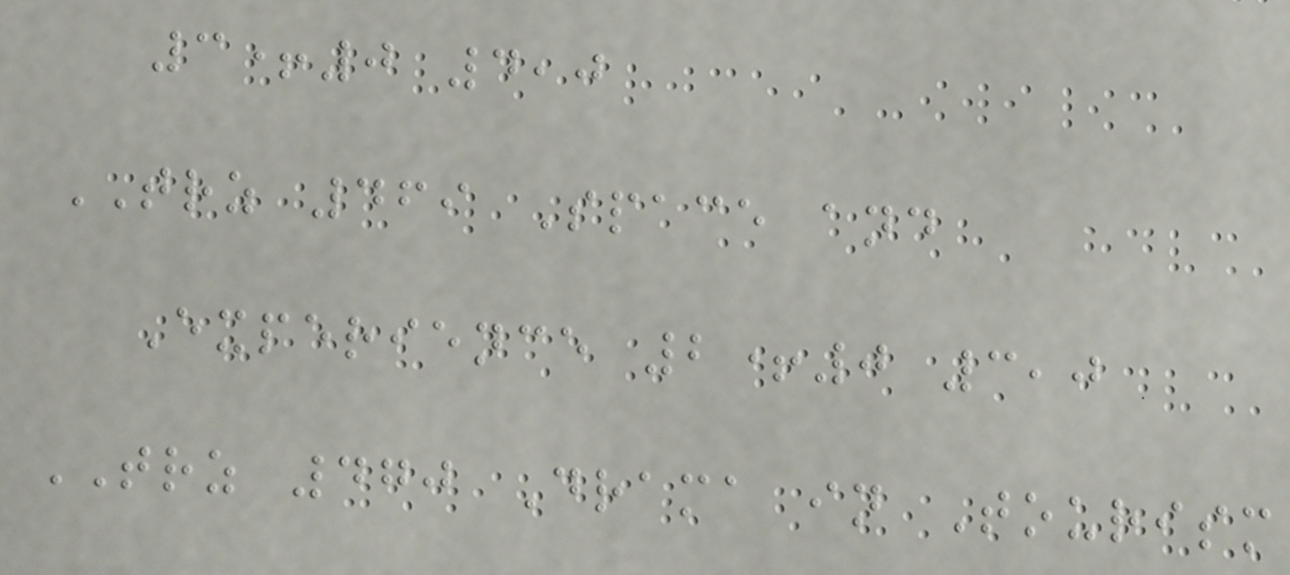3+0 4,0
TRZ 469 Space and
Experience 2+0 3,0
TRZ 470 Drama in Tourism
